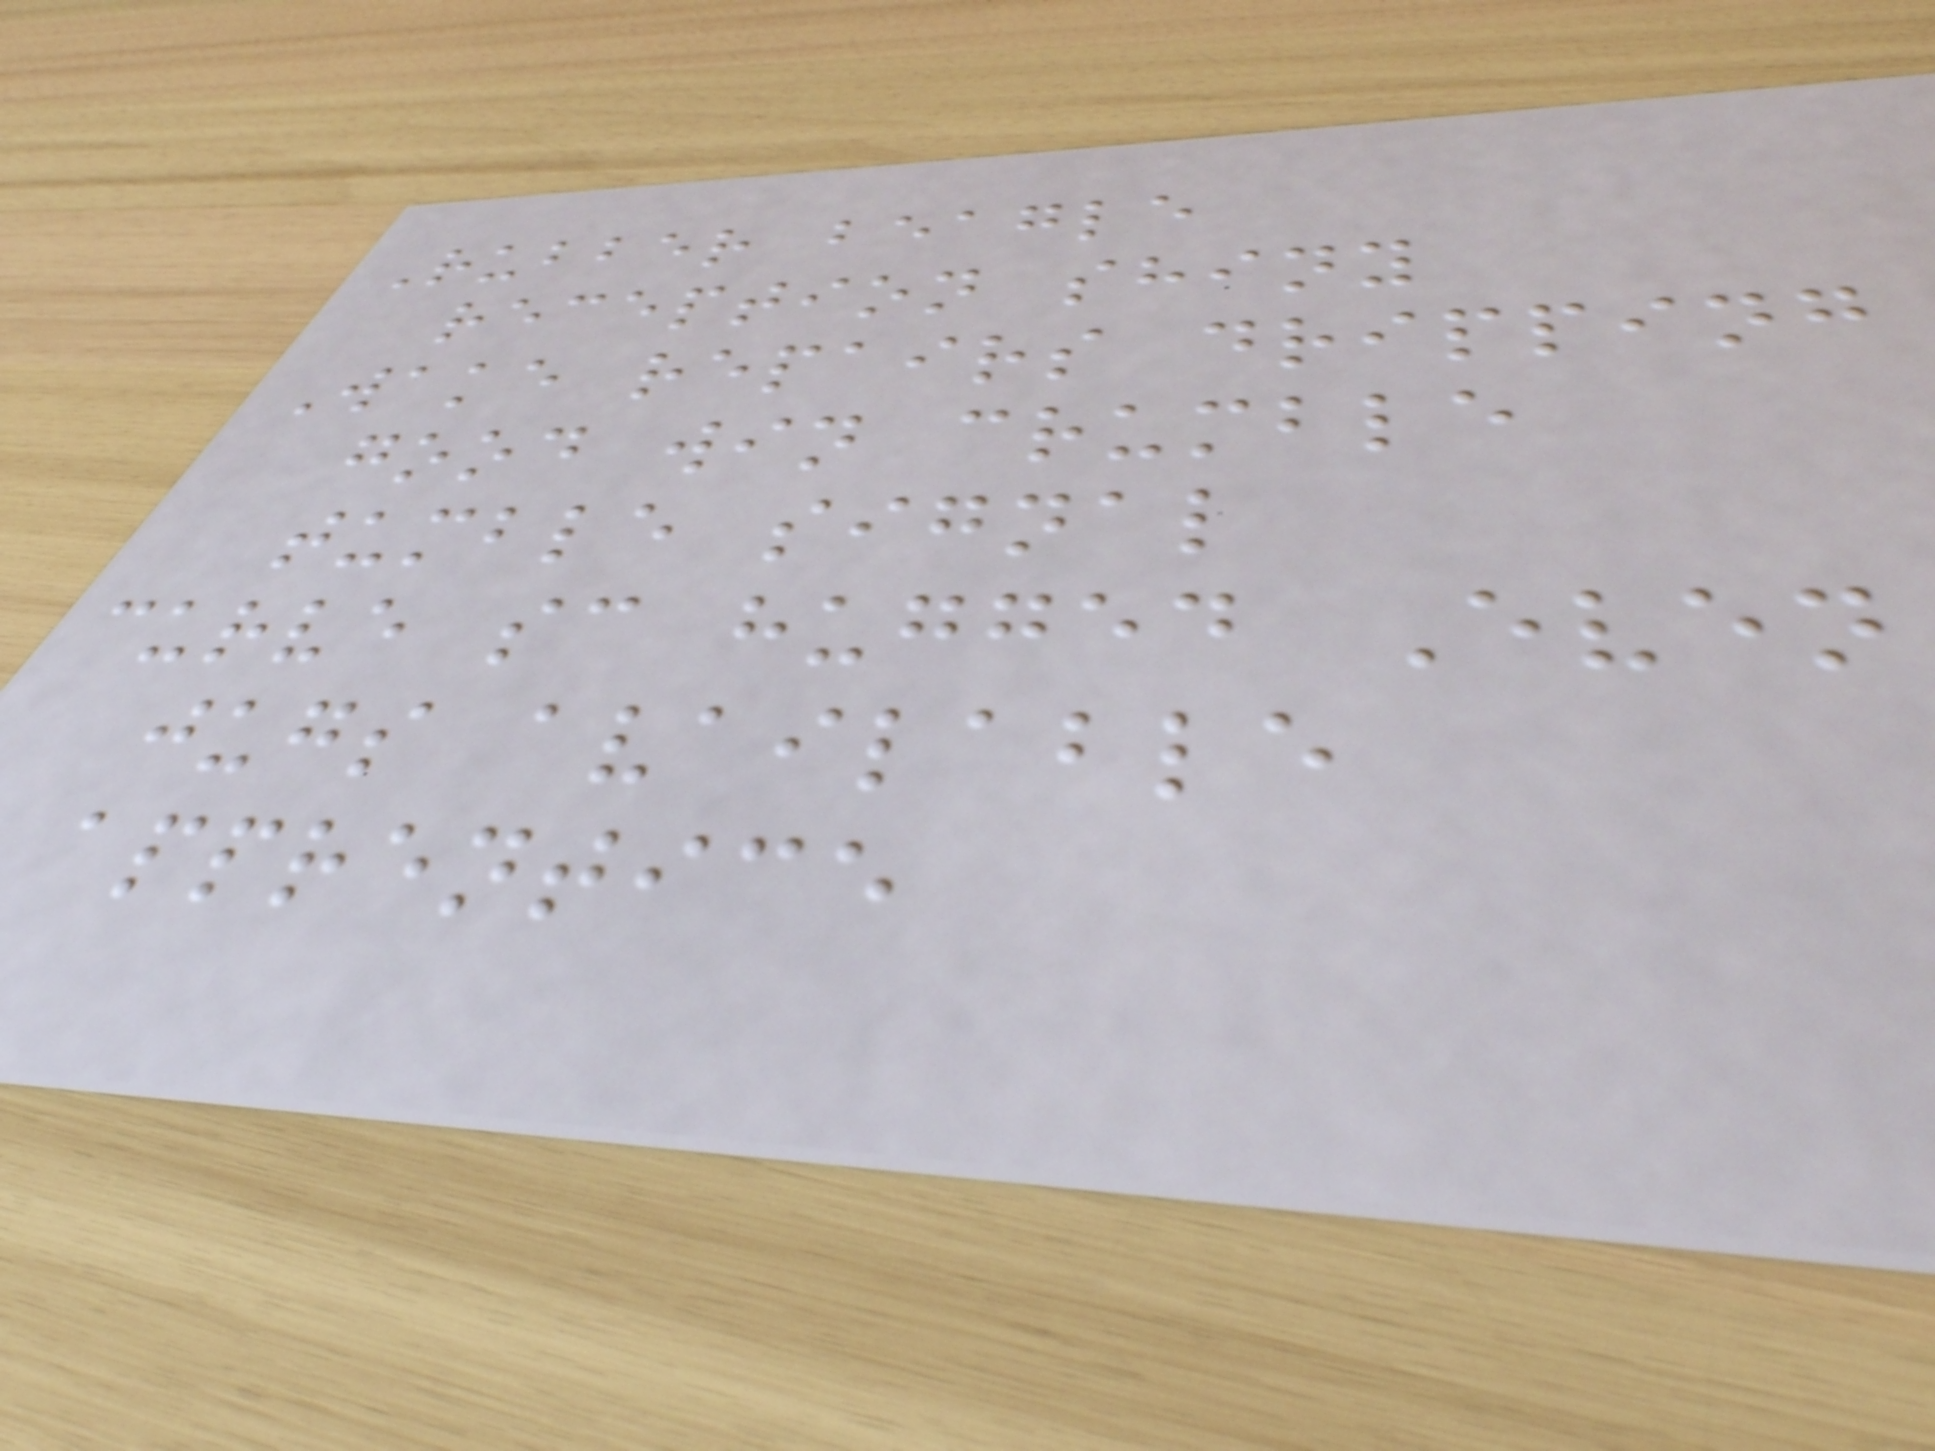Rubber beagle
reception shiny
Wake repairs dripping
good win crumble
tumble signal
curve sc hugged Even
jugs available
apprentice
